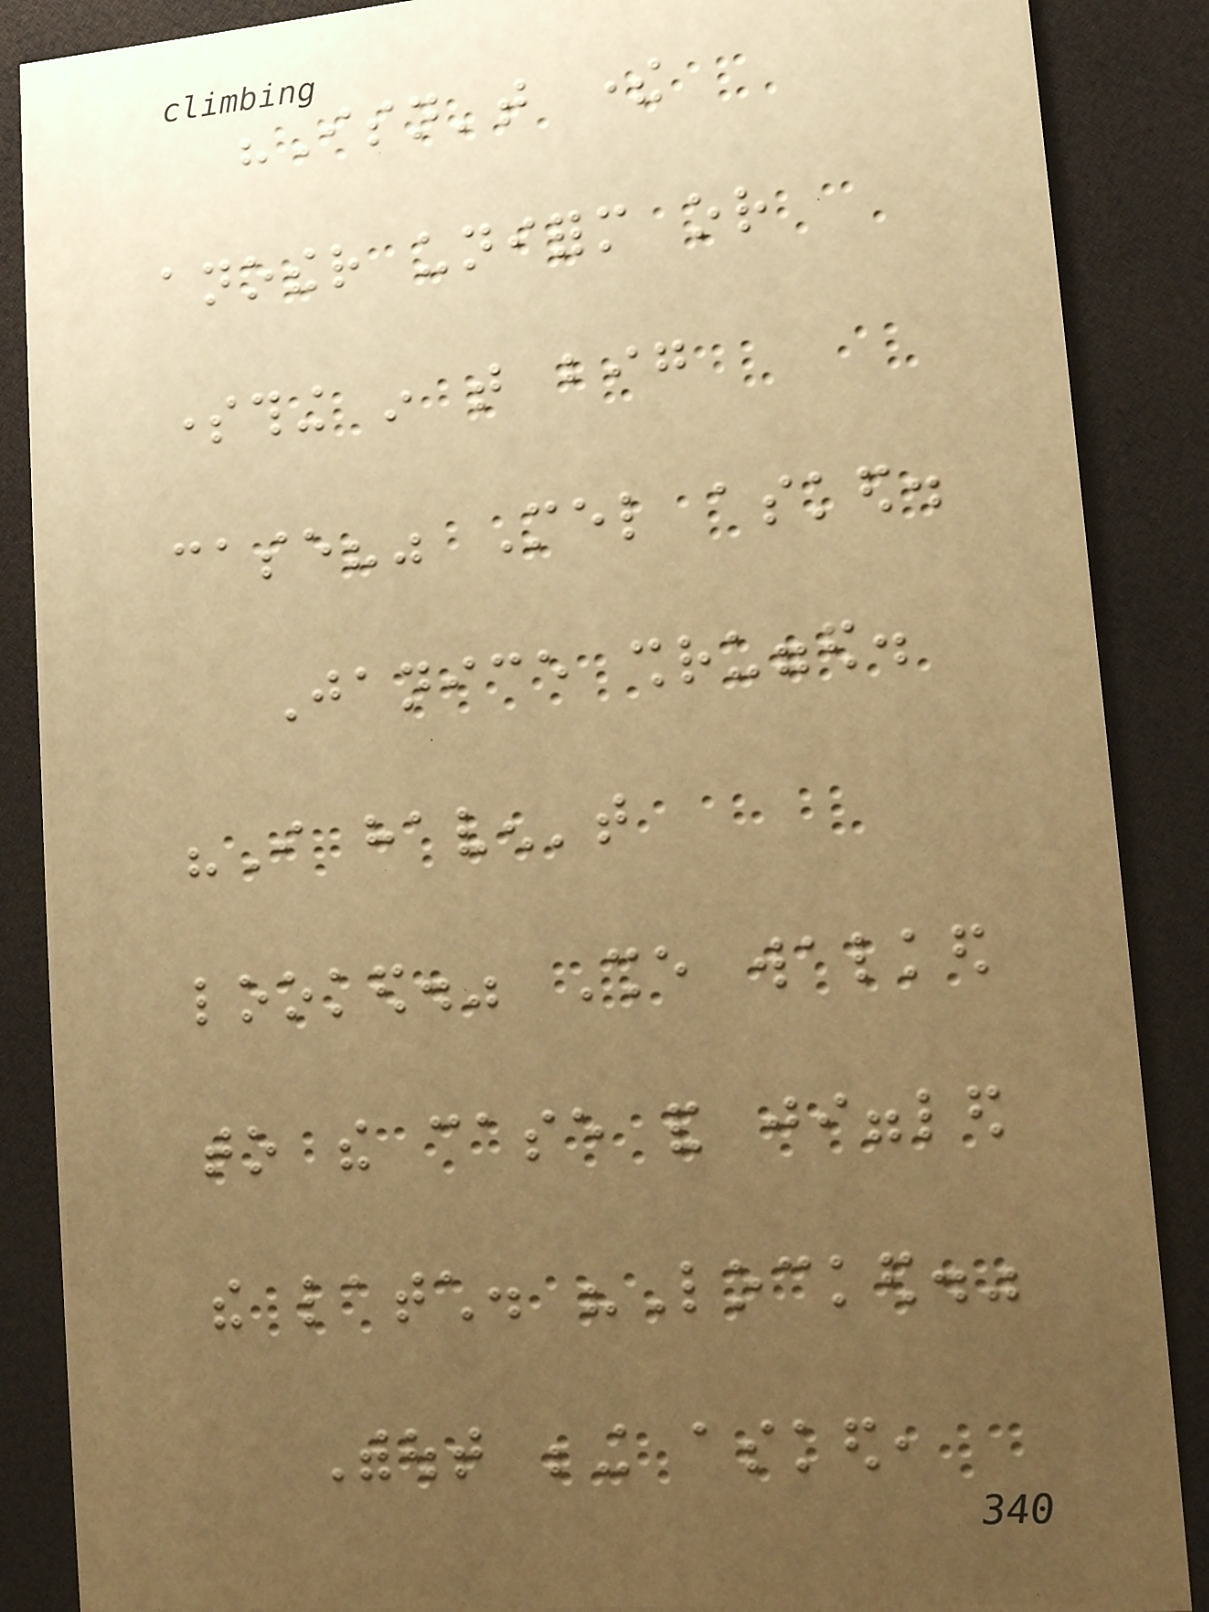"Isn't there
another uniform or
something in that big
case?" Mel asked.
Janice shrugged.
"I haven't
looked." She walked
to the case and jiggled
the latch. "Locked."
Without being asked,
